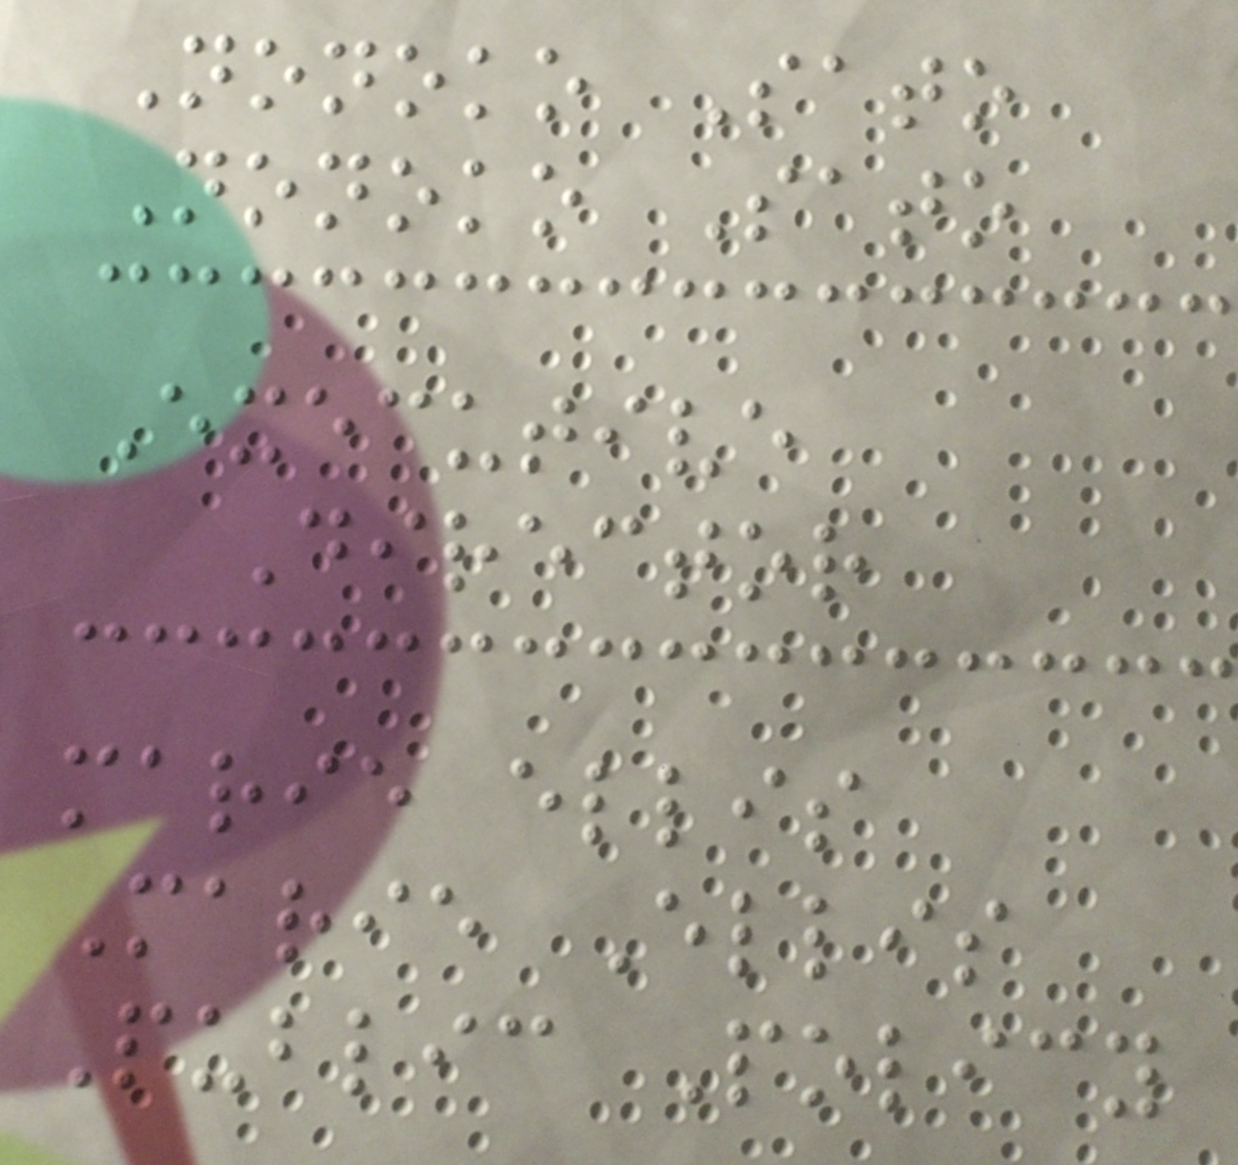Nonoko Sato
Nonoko Sato
Executive
Director
marie ellis
Marie Ellis
Public Policy
